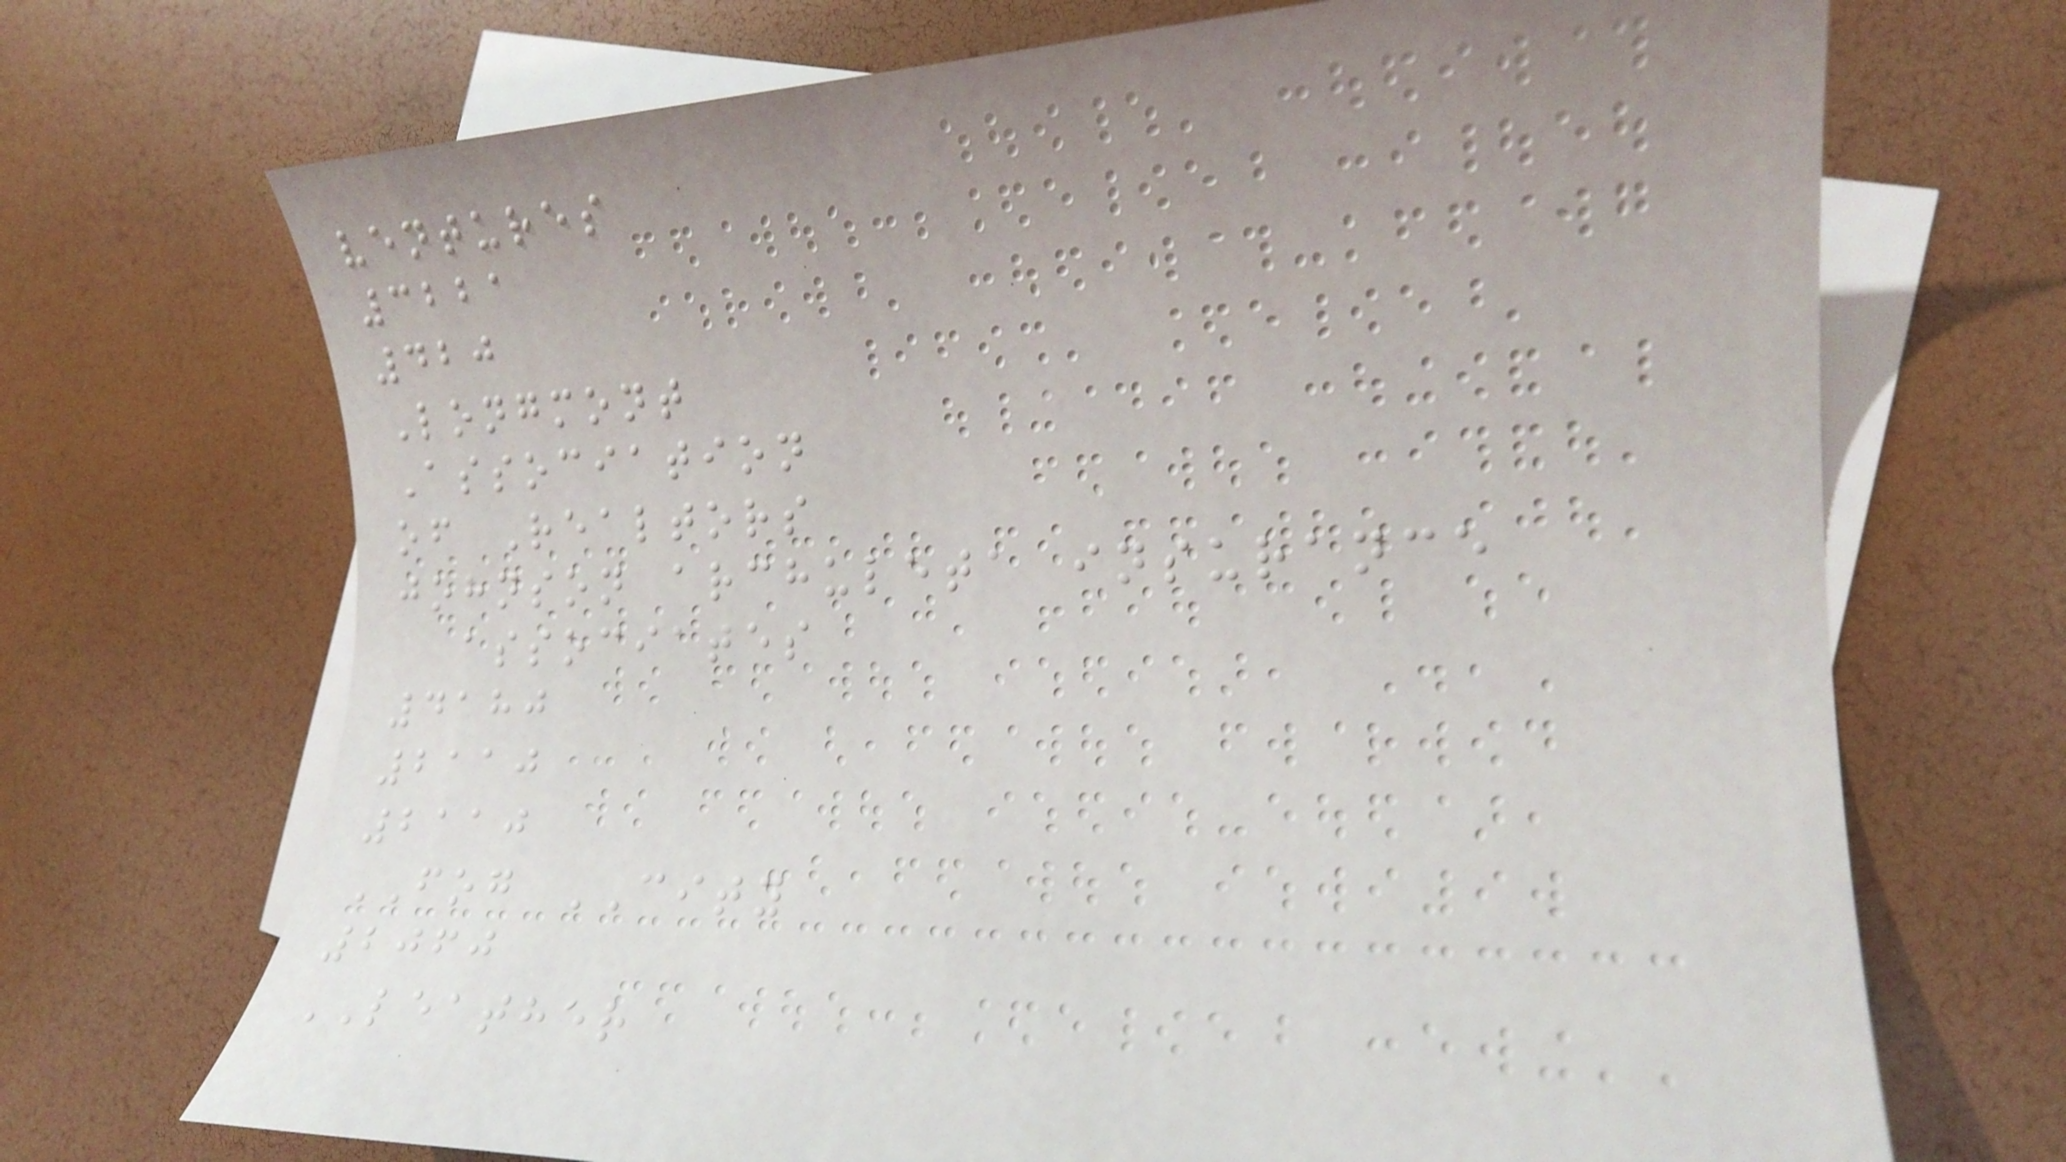ventures
3221
420
Longmont
Association
of Realtors
johnson archuleta insurance
associates
4180
2110
2110
FOG CITY
2060
LEATHER
